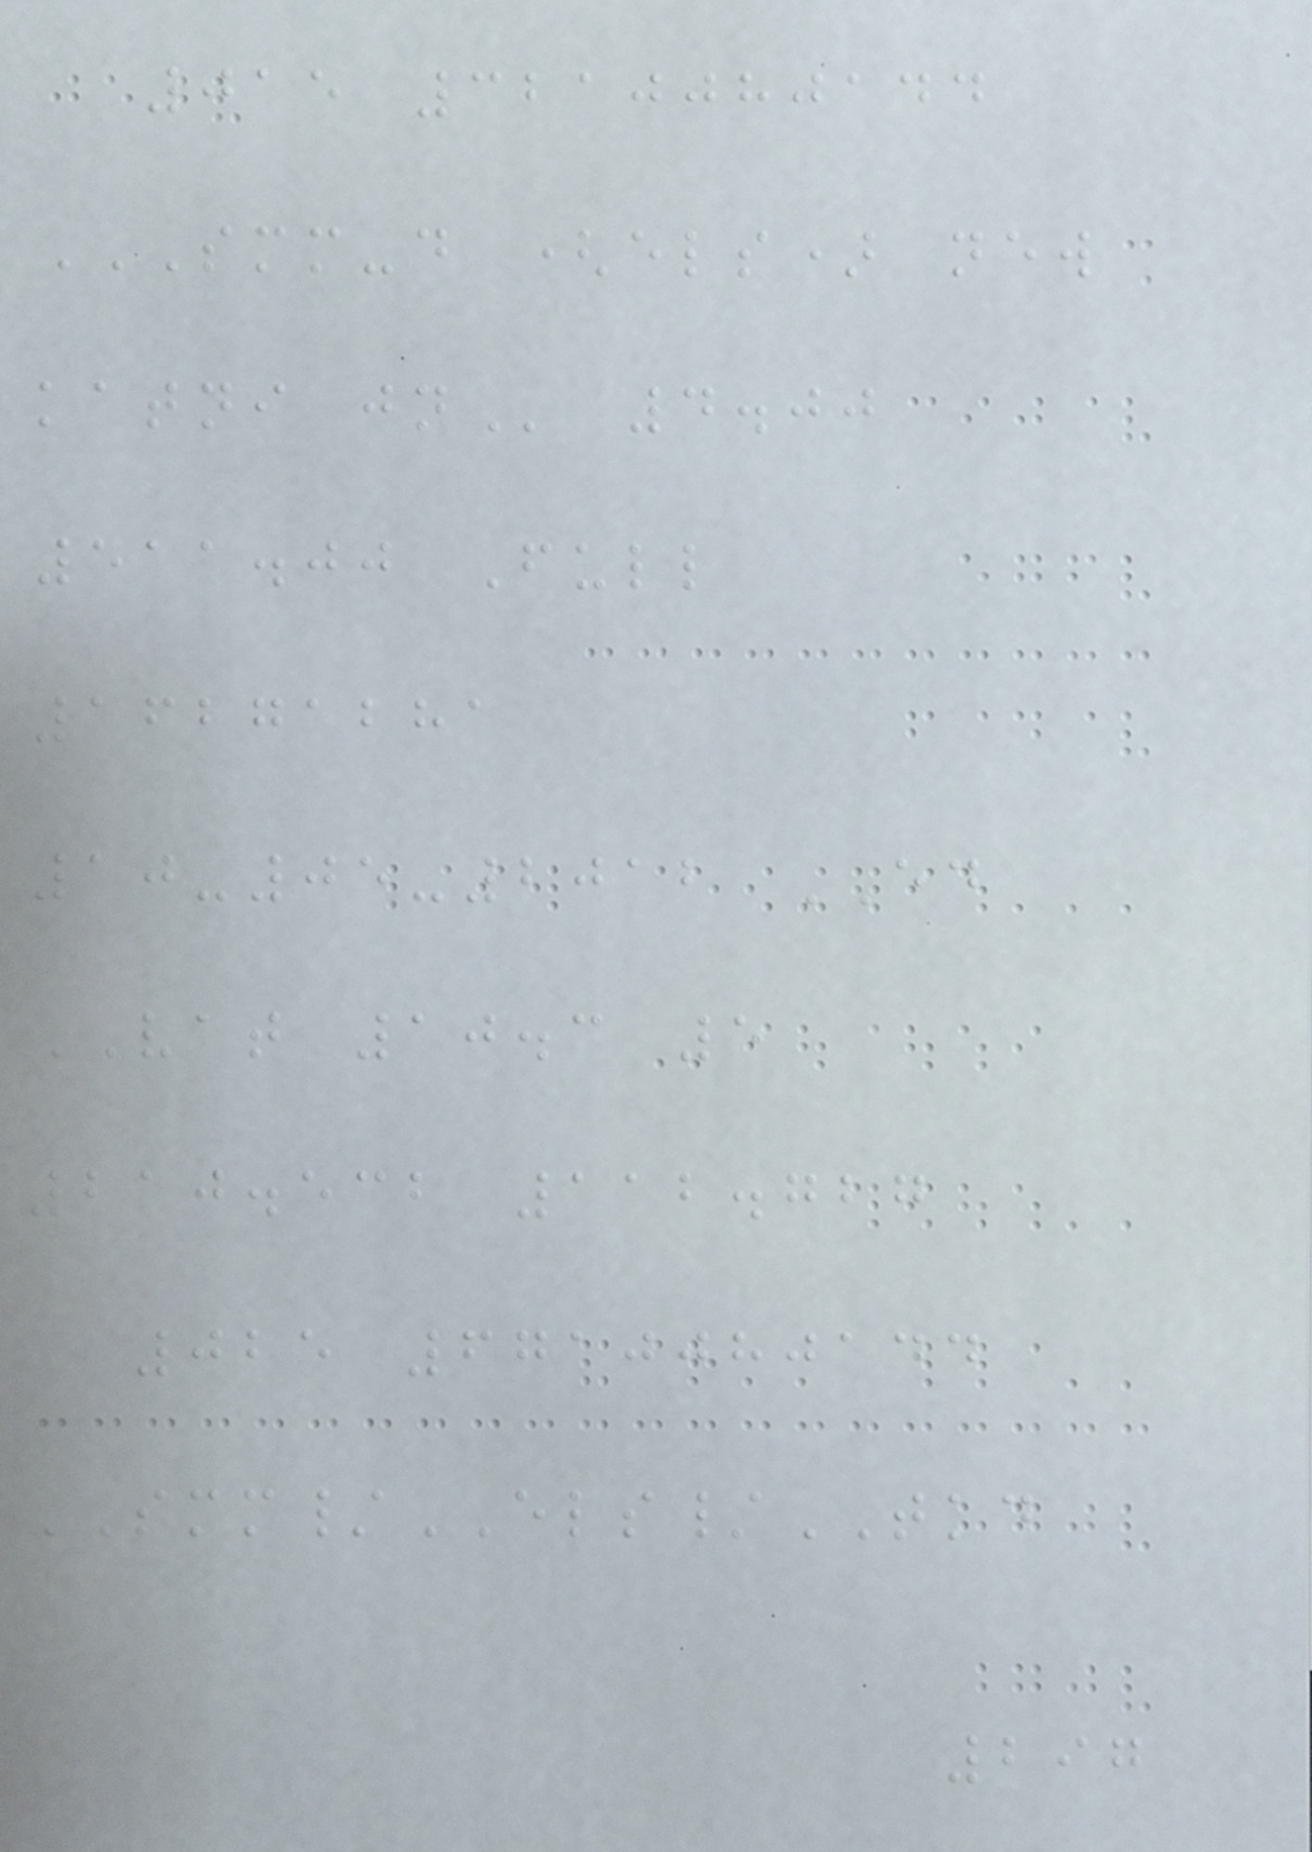015 3210080144
SMM-D (ELS) NEW
KATNI JN 4.00
511.00 Full
16271281
10-05-2012 ED
VAT 10.3 5
210.532 112.727
025 6710080144
SMM/ELS/TKD
297
